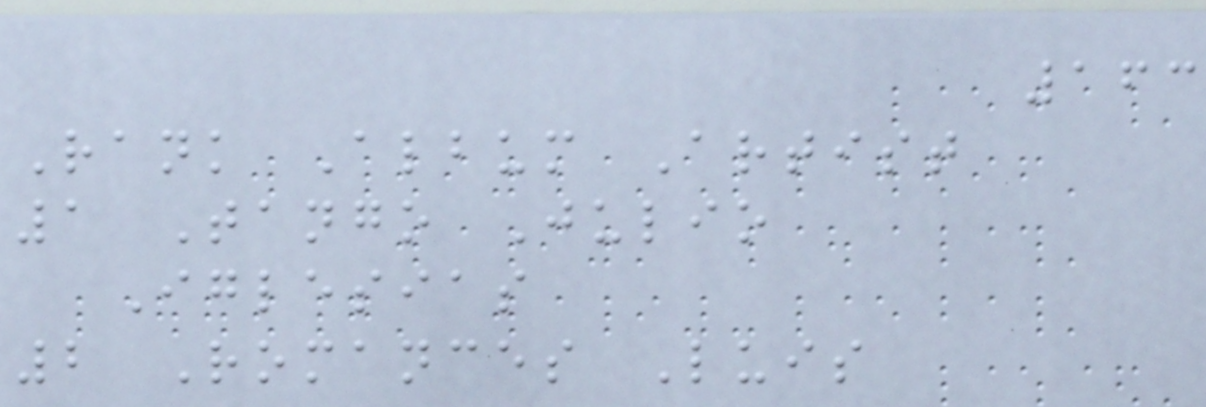163
Rank Album Artist
1 Tango Julio
Iglesias
2 Romances Luis
